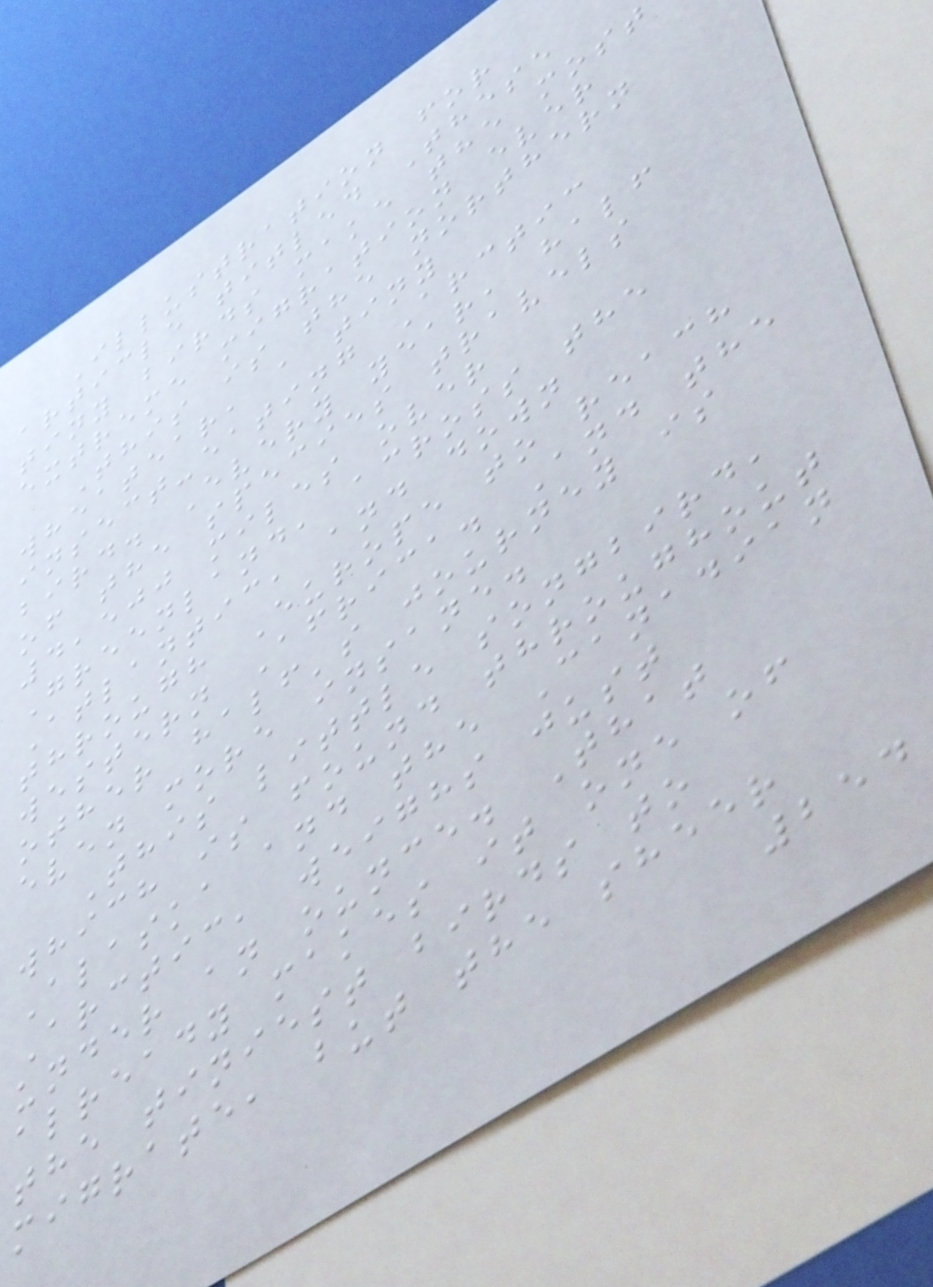Illustration for
article titled These
tiny birds make the most
extreme migration ever
This is the northern
wheatear, a tiny
insect-eating Arctic
bird. Every year, half
of the species travels
4,500 miles over
Greenland, across the
Atlantic, and down
through Europe to reach
western Africa. And the
other half's journey is
even more insane.
This little songbird,
which is found throughout
Alaska and the Canadian
Arctic, weighs just
under an ounce. That
already makes it one of
the tiniest birds to
migrate, but the sheer
254
